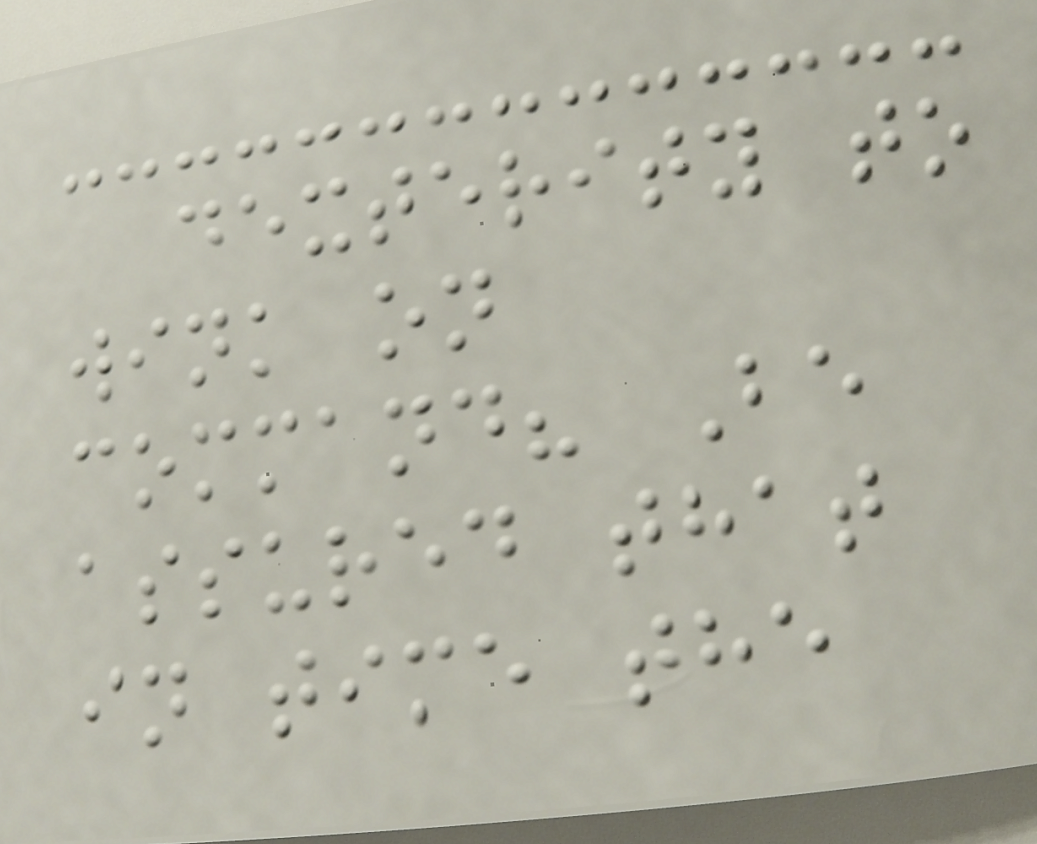dexterity to
wink on
command? Be
assured that
in time the
